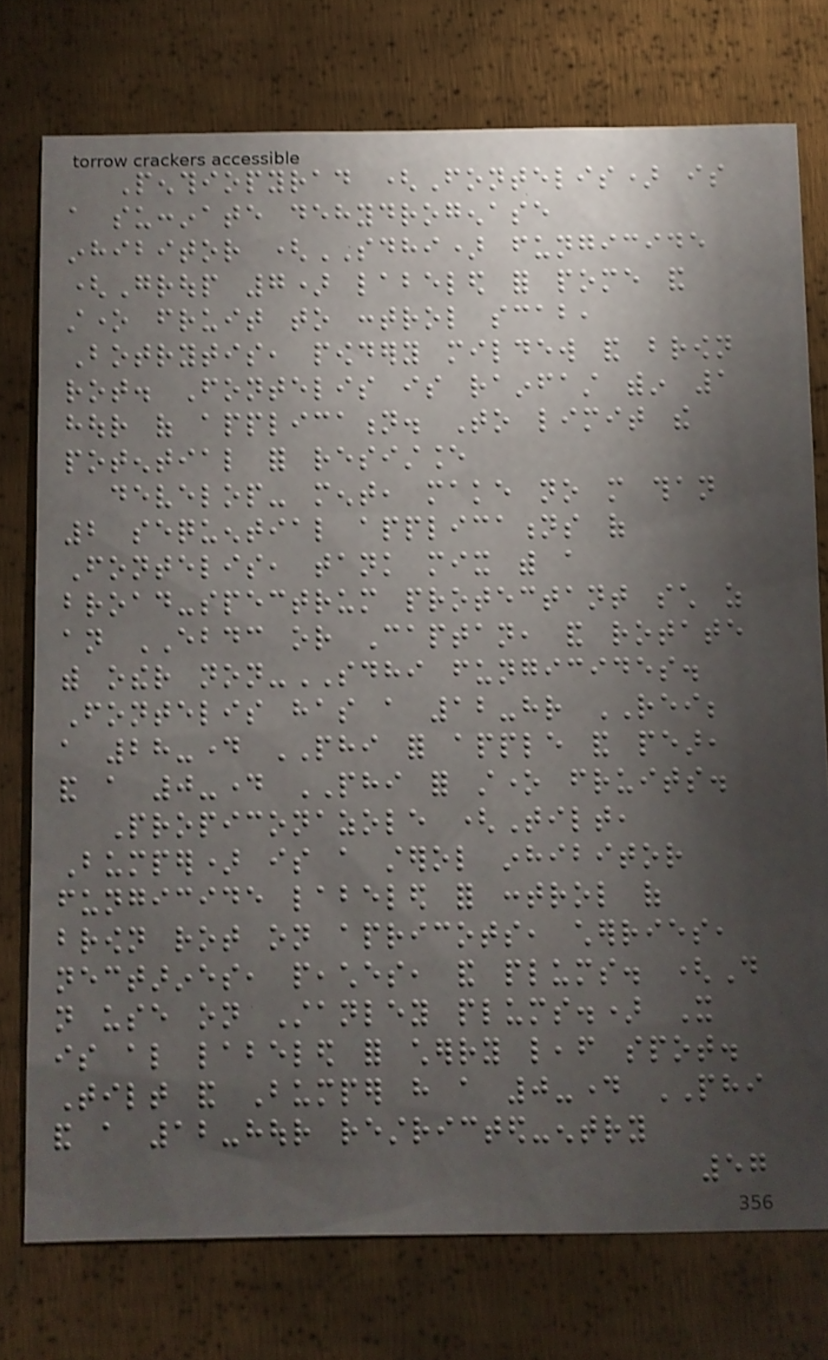Penthiopyrad (Fontelis) is
a succinate dehydrogenase
inhibitor (SDHI) fungicide
(Group 7) labeled for pome and
stone fruit to control scab,
Botrytis, powdery mildew and brown
rot. Fontelis is rainfast within 1
hour of application. To limit the
potential for resistance
develop- ment, make no more than
2 sequential applications of
Fontelis, tank mix with a
broad-spectrum protectant such as
an EBDC or Captan, and rotate
with other non-SDHI fungicides.
Fontelis has a 12-hr REI;
a 28-day PHI for apple and pear,
and a 0-day PHI for stone fruits.
Propiconazole (Tilt,
Bumper) is a sterol inhibitor
fungicide labeled for control of
brown rot on apricots, cherries,
nectarines, peaches, and plums. (Do
not use on Stanley plums.) It
is also labeled for cherry leaf spot.
Tilt and Bumper have a 0-day PHI
and a 12-hour restricted-entry
57
